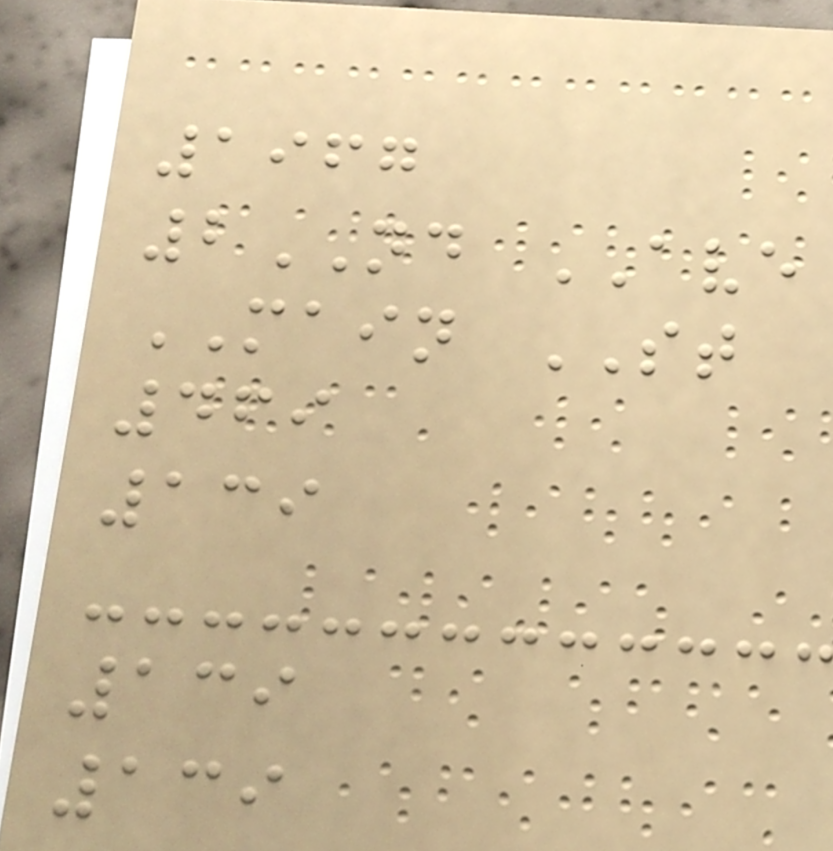1967
2ND AVE
MAIN ST
469
139
139
139
